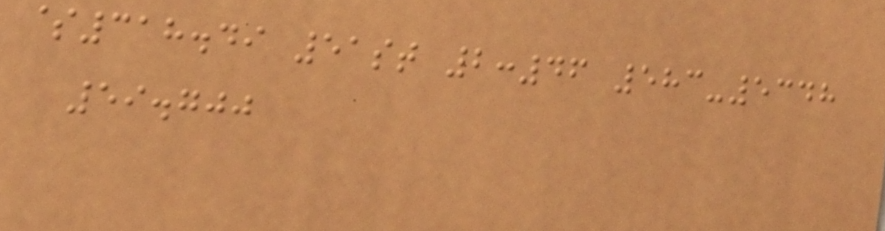$318.49 51st 2:46 583-5348
59.700
